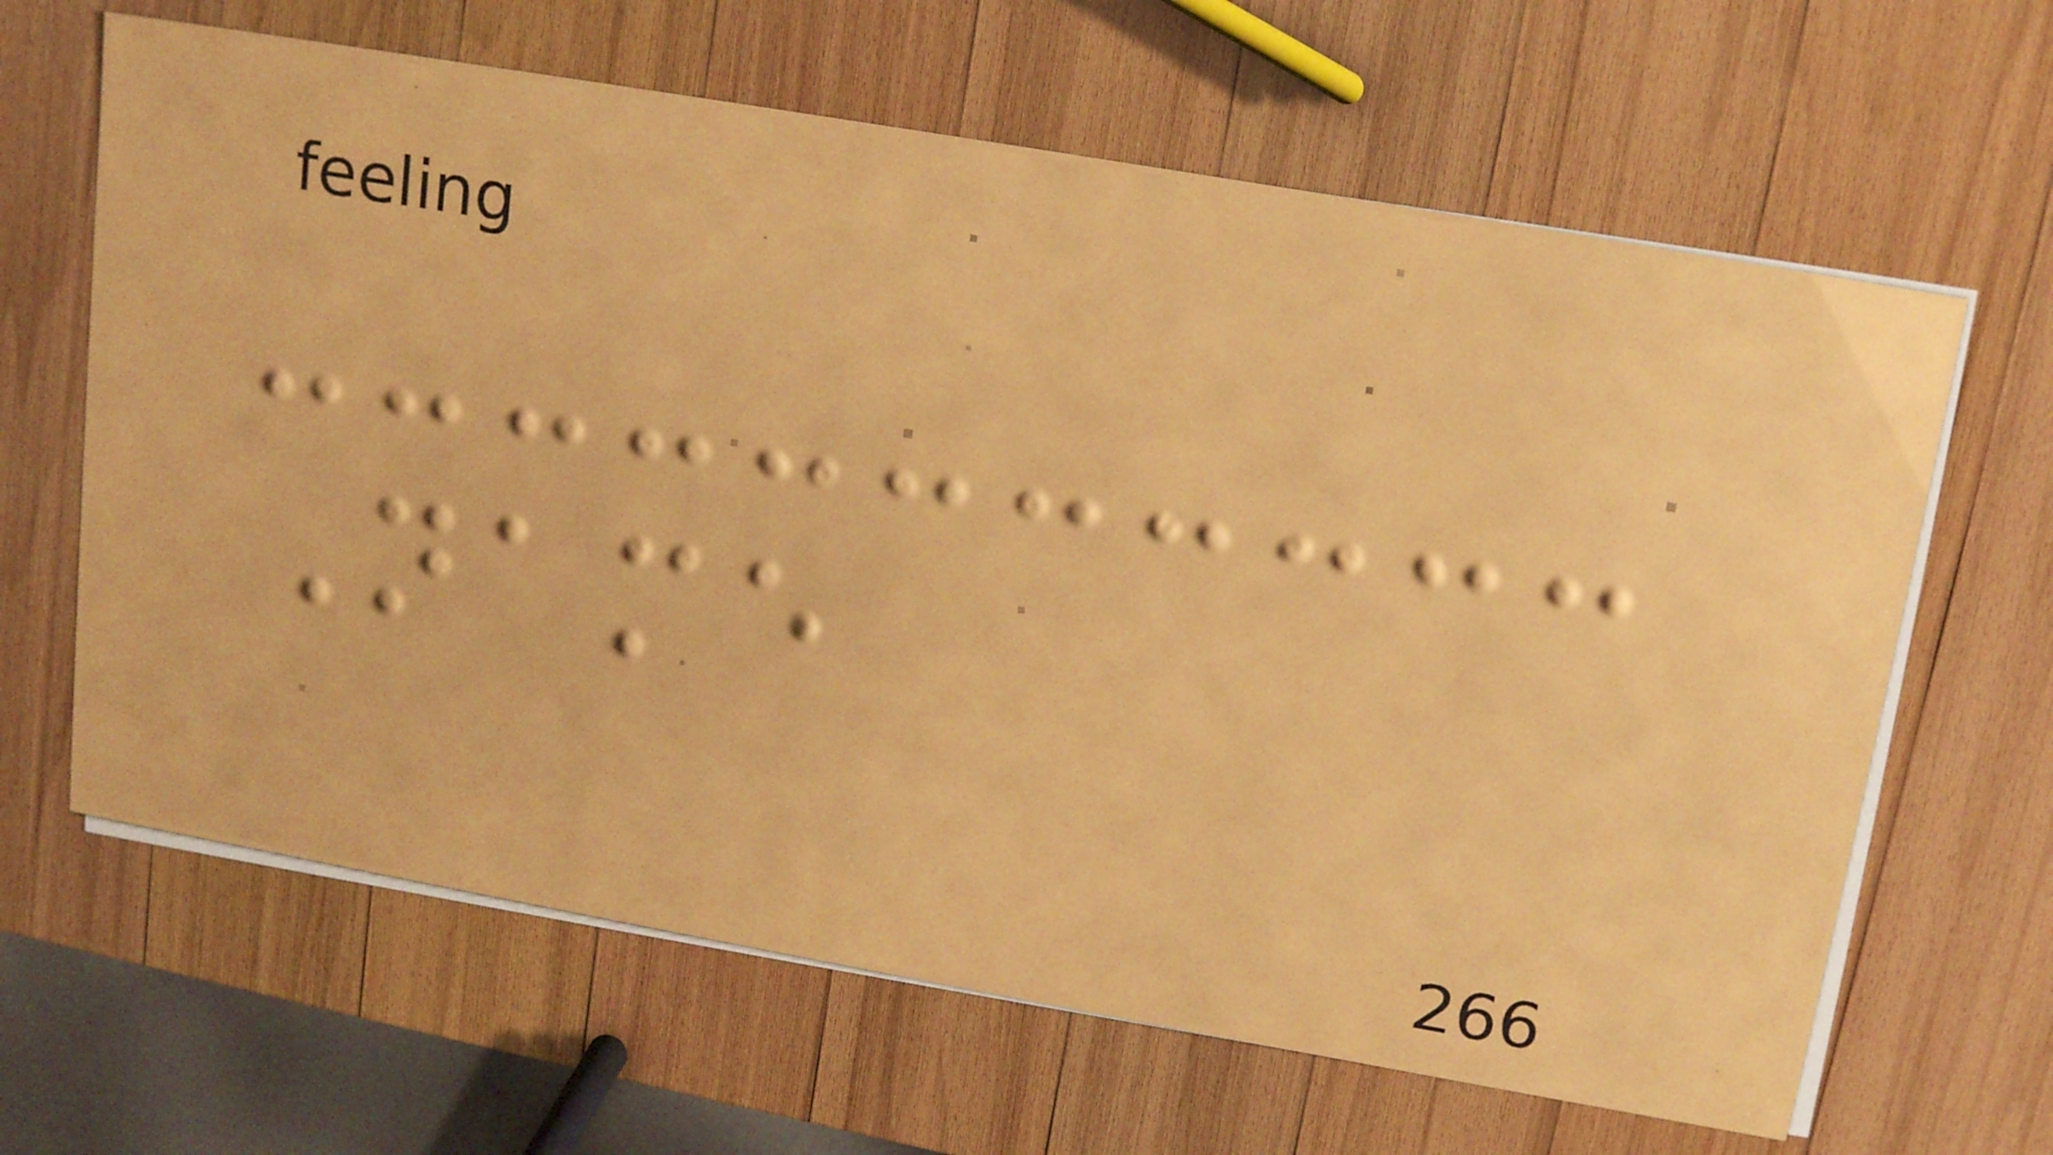Name
